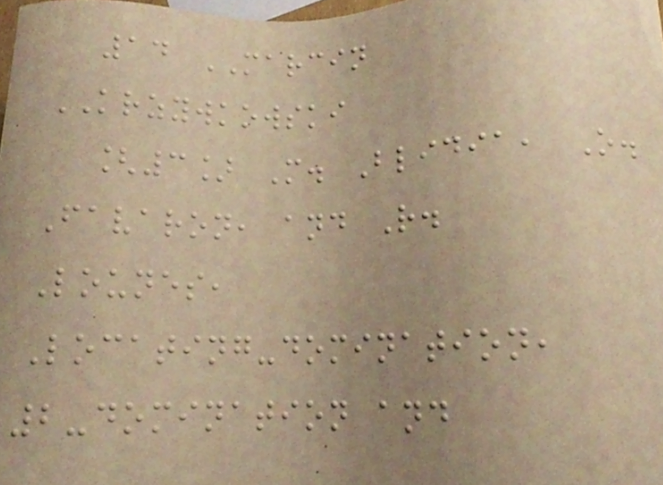14 MARCIN
KRZYWKOWSKI
[3] M. Blidia, O.
Favaron, and R.
Lounes,
Locating-domination,
2-domination and
